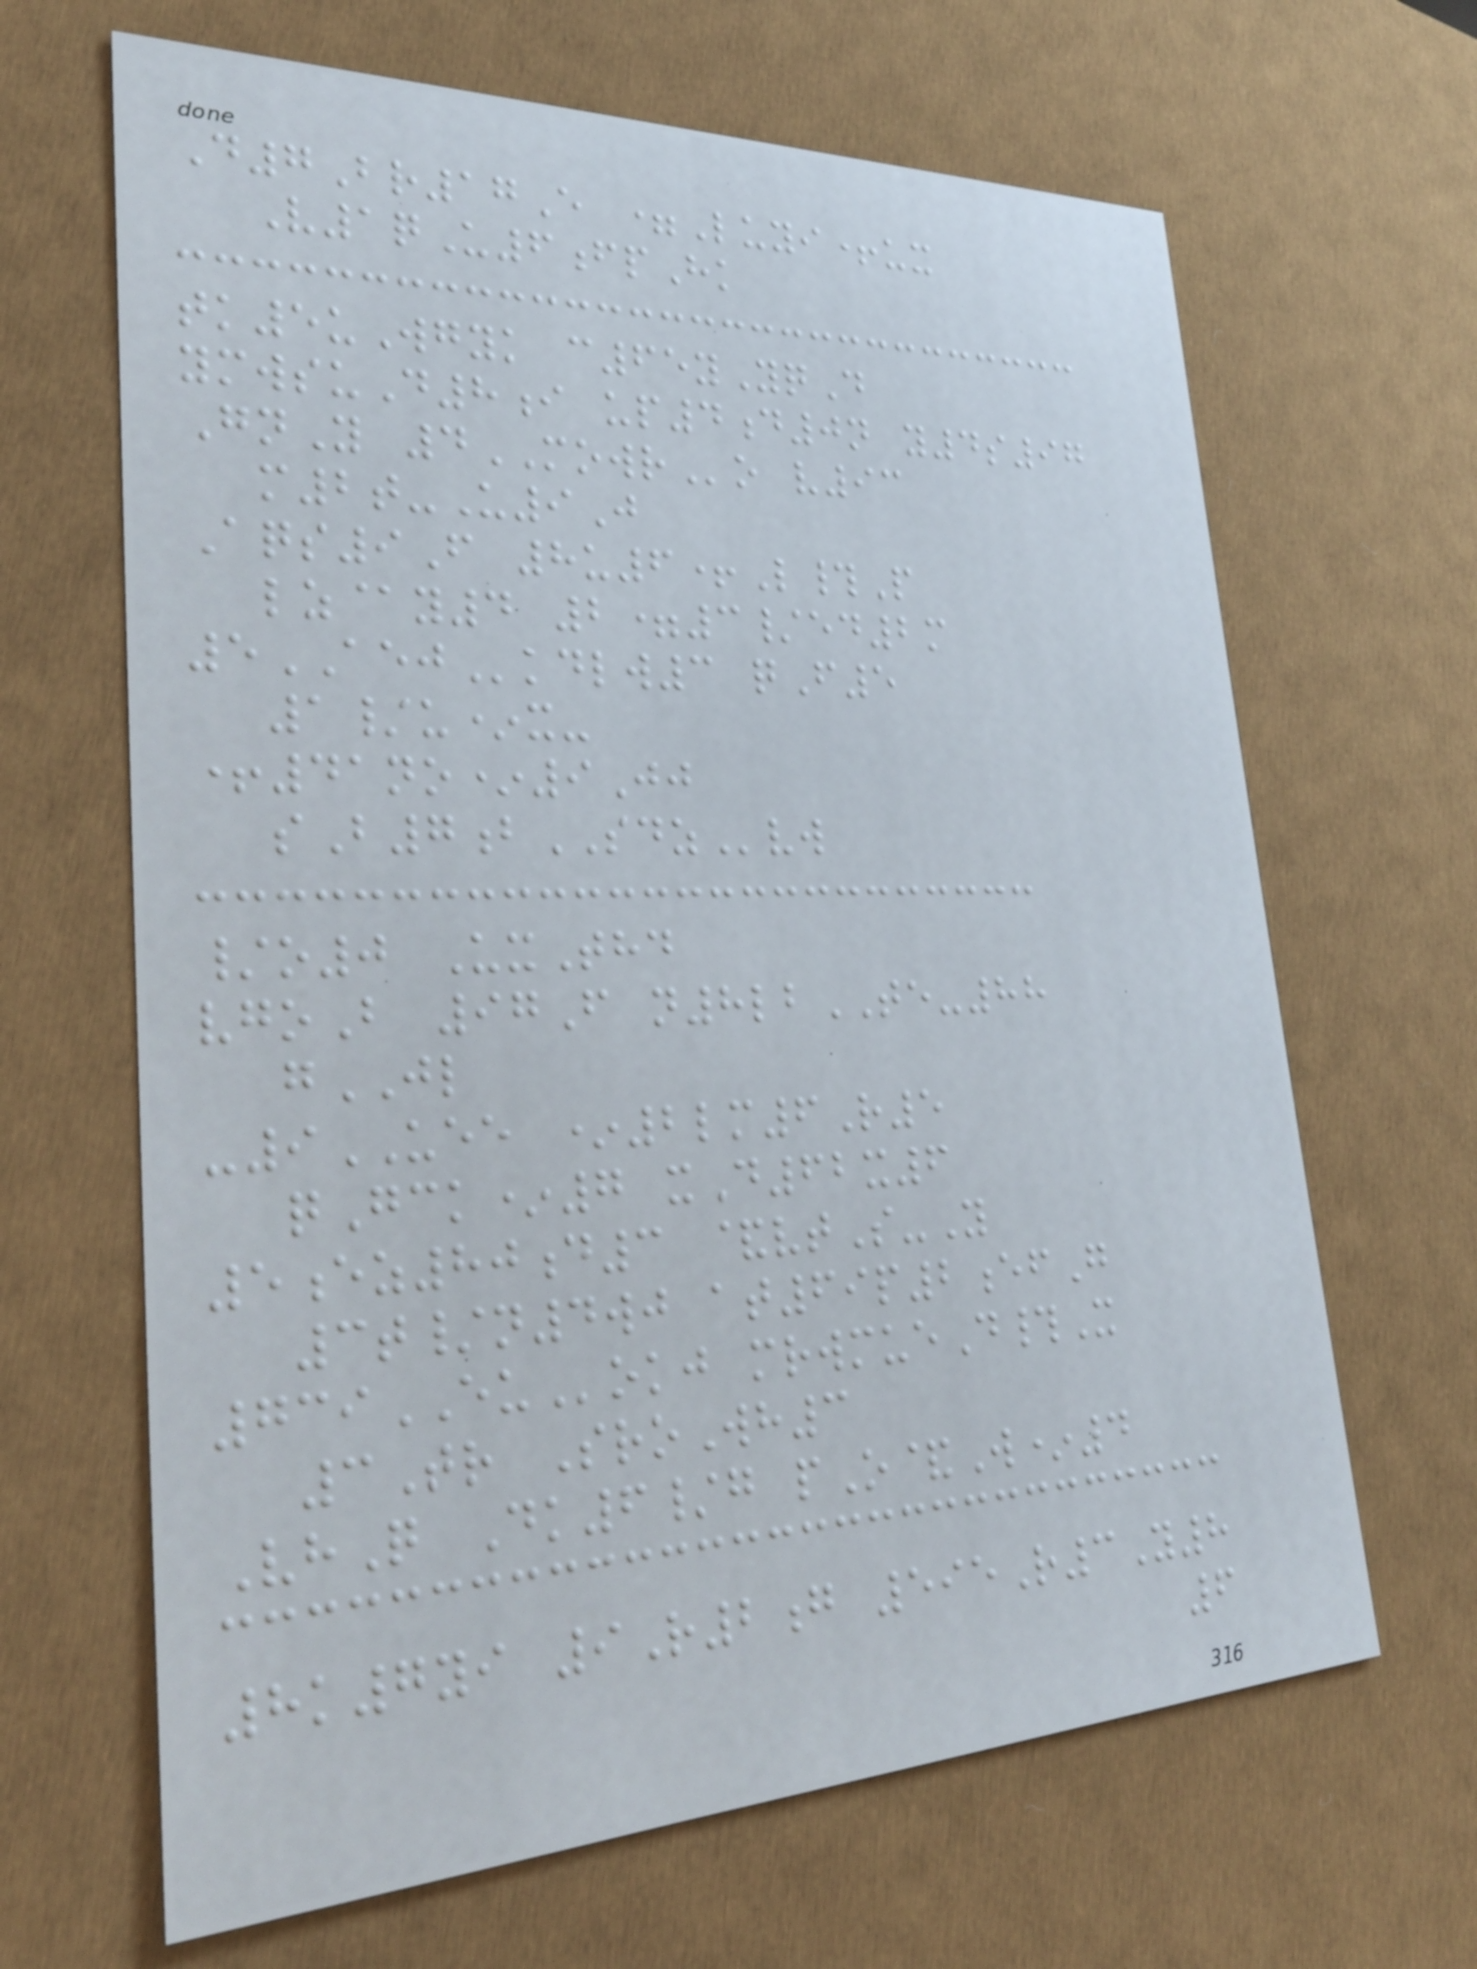D7Br17E =Luyi+ux
V1qU6fpHk
tk5uWgyk c65yYqD
ymwsuD8i up4d0n y4s97
GnY 4MOWRo v93
m2t-U9J
Aqs9F 8u6+L#P
lz@y4 2=3/ed2m
5AEJkdlw3 qF5
1/u*x-
+41no*9Jj
sB7bSDZvw
/o0 UxThd
vgoB 97F n8lbTE-88
gJL
-9UEE *2lm6R5
qGck*7 xD62x6
5ez80d3 &vtS-Y
3t/n4wj at69p2efG
739EUokj mrwmueD#X
3Tr SroWh3
VhQ Dk6/g pO&W*4
8k7yi 9R2g 595R3Y8
6
